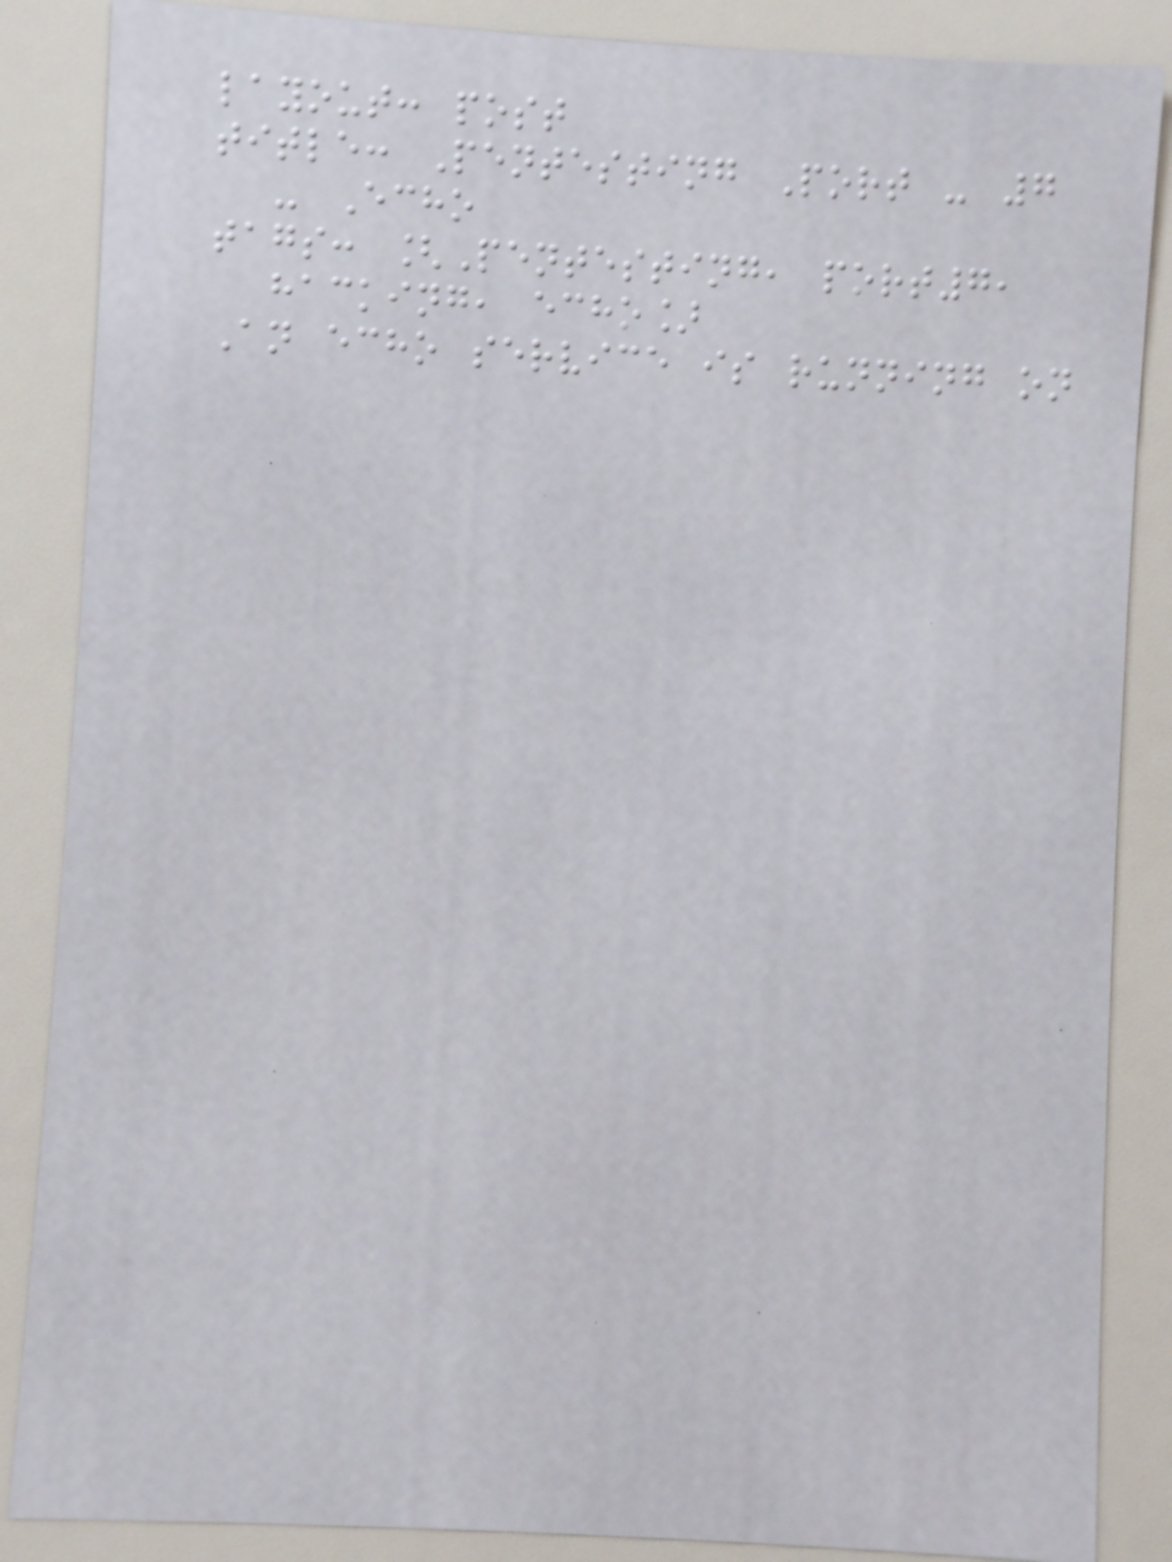layout: post
title: Pentesting Port - 7
- Echo
tags: [Pentesting, port7,
hacking, echo]
An echo service is running on
